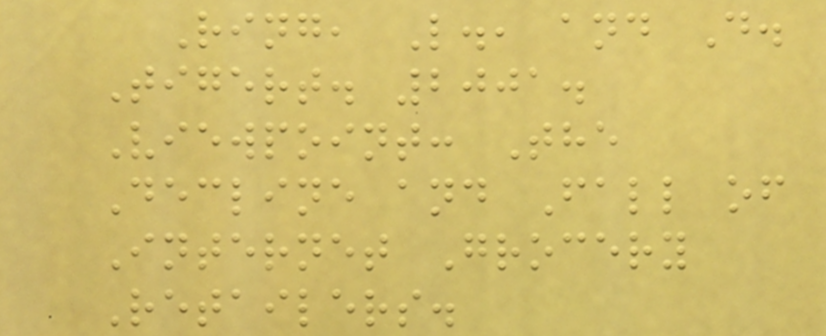Ring, L., and D.
Tigert. 2001.
Viewpoint: The
Decline and Fall of
Internet Grocery
Retailers.
